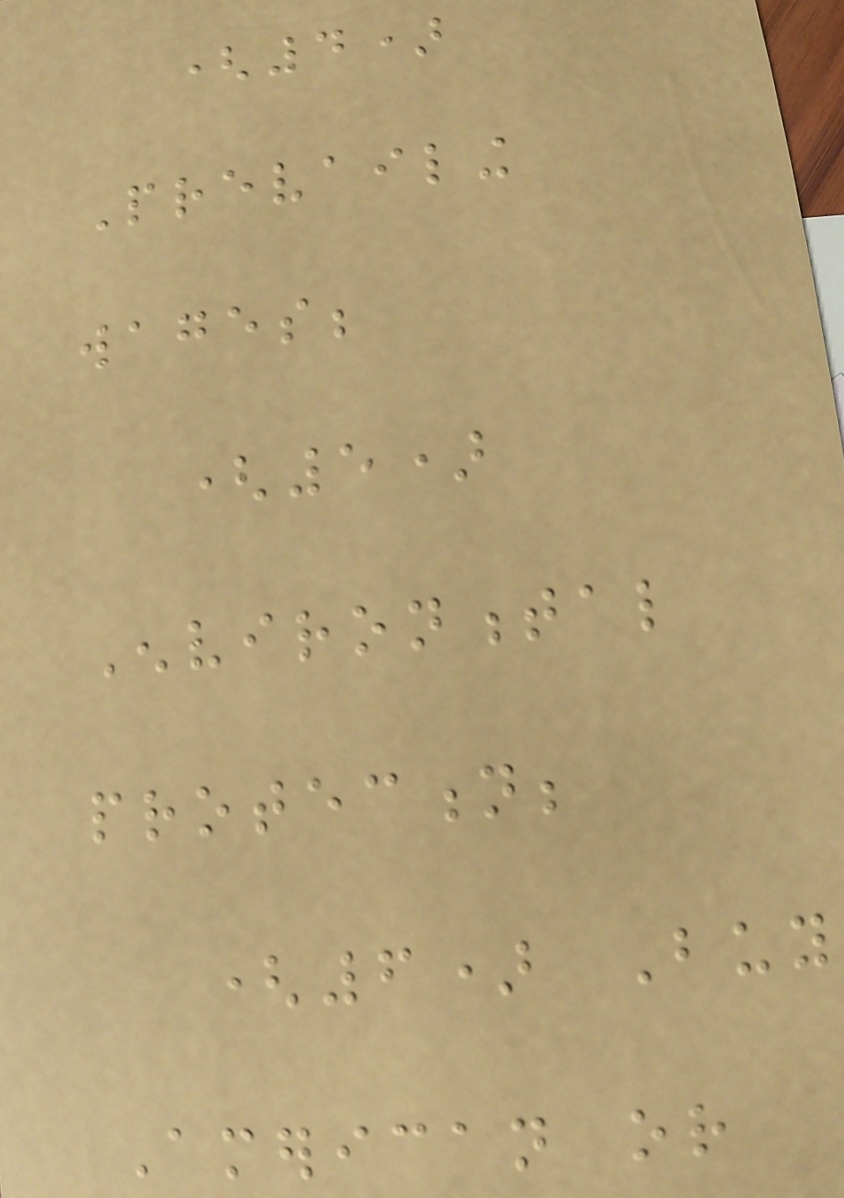(4)
Prevailing
wages;
(5)
Environmental
protection;
(6) Buy
American or
